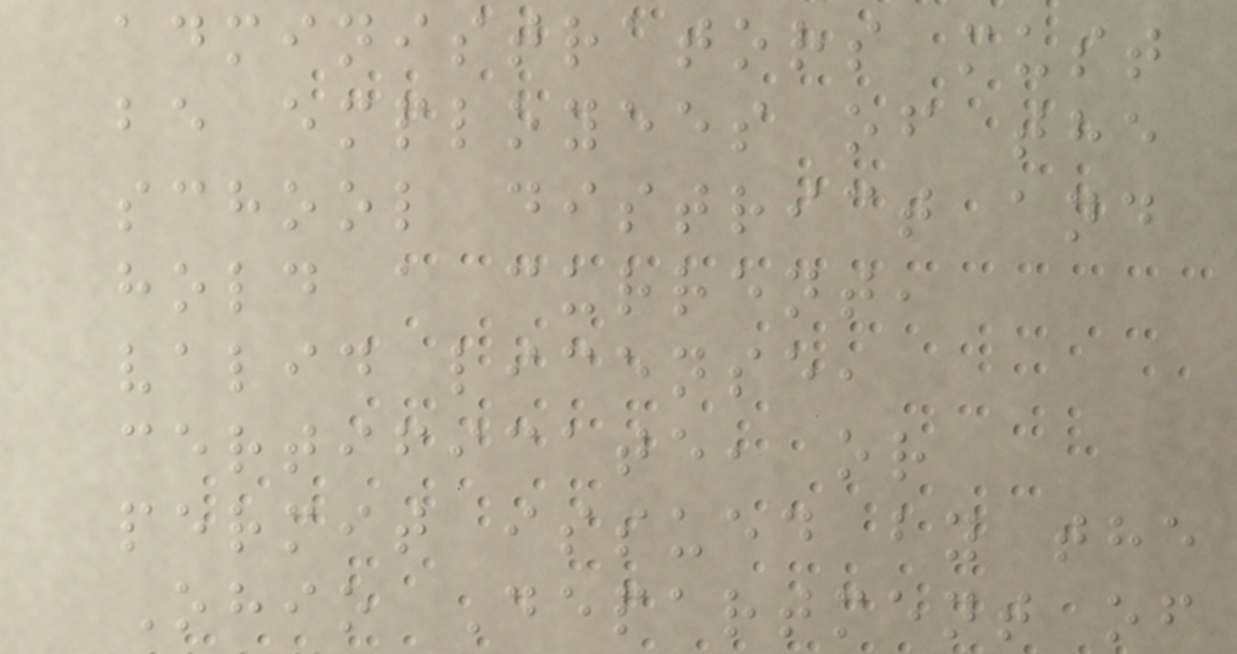administrators must
be employees of the
school district and
hold a current,
valid license,
certificate, or
permit issued by the
Ohio Department of
